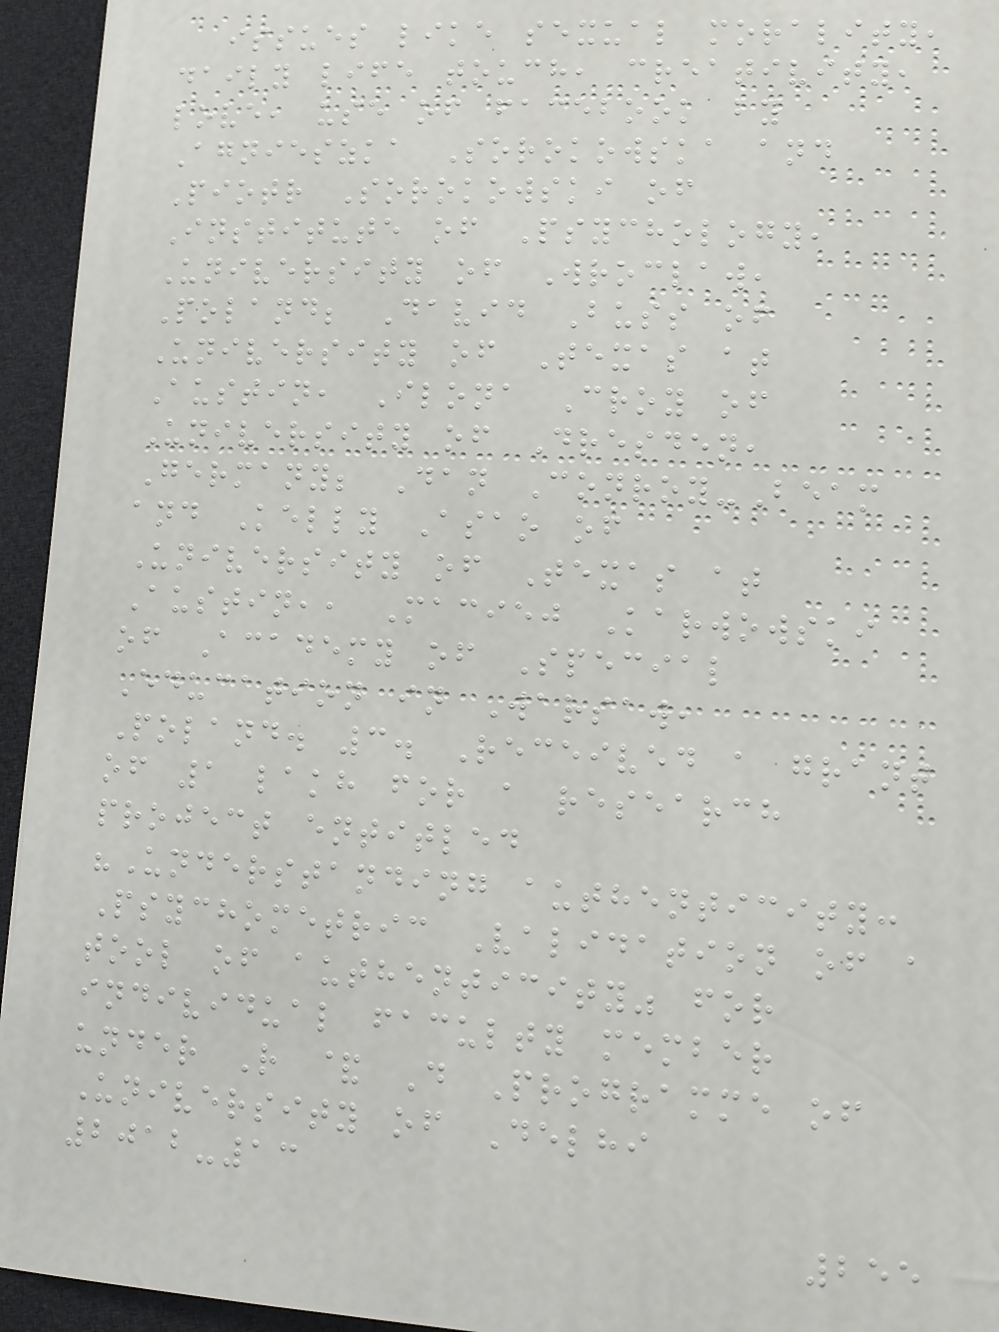issues like sexual morality,
daily life touch, creativity,
love, use of facebook by
Agnieszka Sorokowska and
Piotr Sorokowski of
Institute of Psychology,
University of Wroclaw,
Poland; David Buss of
University of Texas at
Austin, Ilona Croy of
University of Dresden,
Germany; Dan Conroy-Beam
and Kelly Asao of
University of Texas at
Austin,, Maciej Karwowski
of Academy of Special
Education in Warsaw,
Poland. 3. Received a grant
of 1 lakh for a research
project entitled
"Understanding authenticity:
Psychometric Validation of a
tool of authenticity" for
individual faculty member
under R & D Programme of
University of Delhi
2012-13
255
